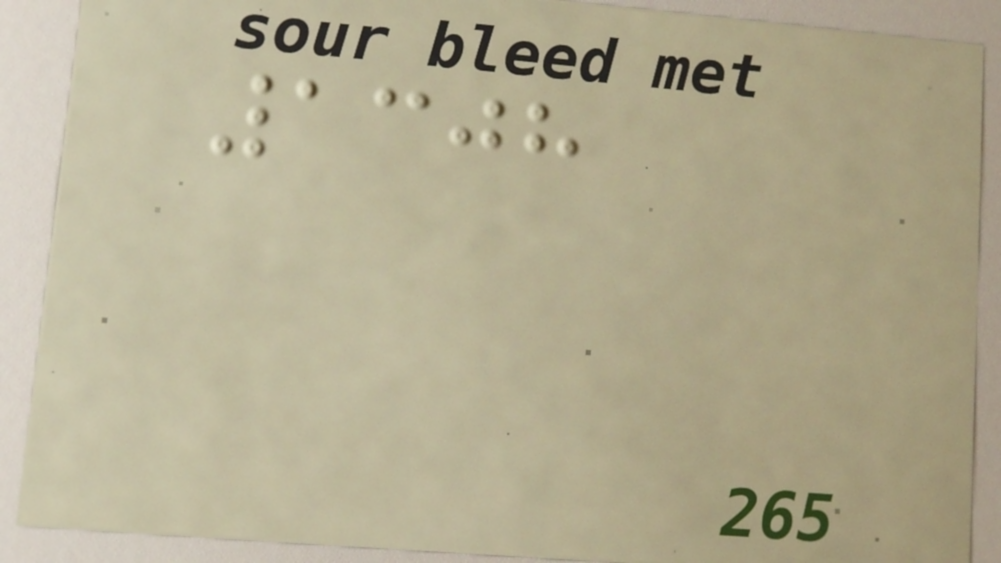1308
